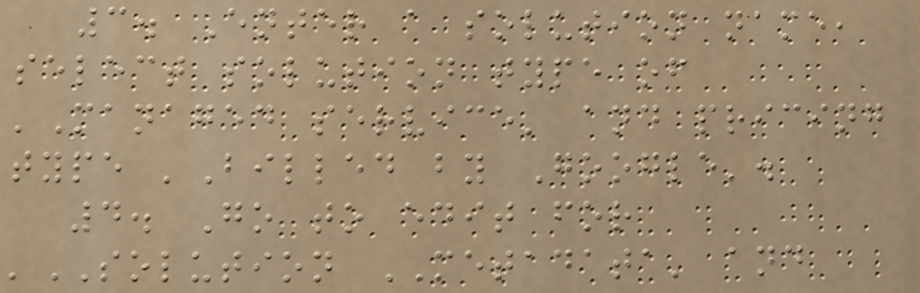3. Enter a solution name,
select solution type of
'Managed service' and pricing
type 'Billed by Google'.
4. Go to edit for
'SOLUTION METADATA' and
